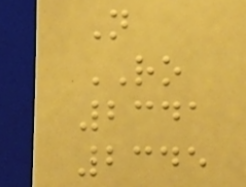N
RO
2341
2345
